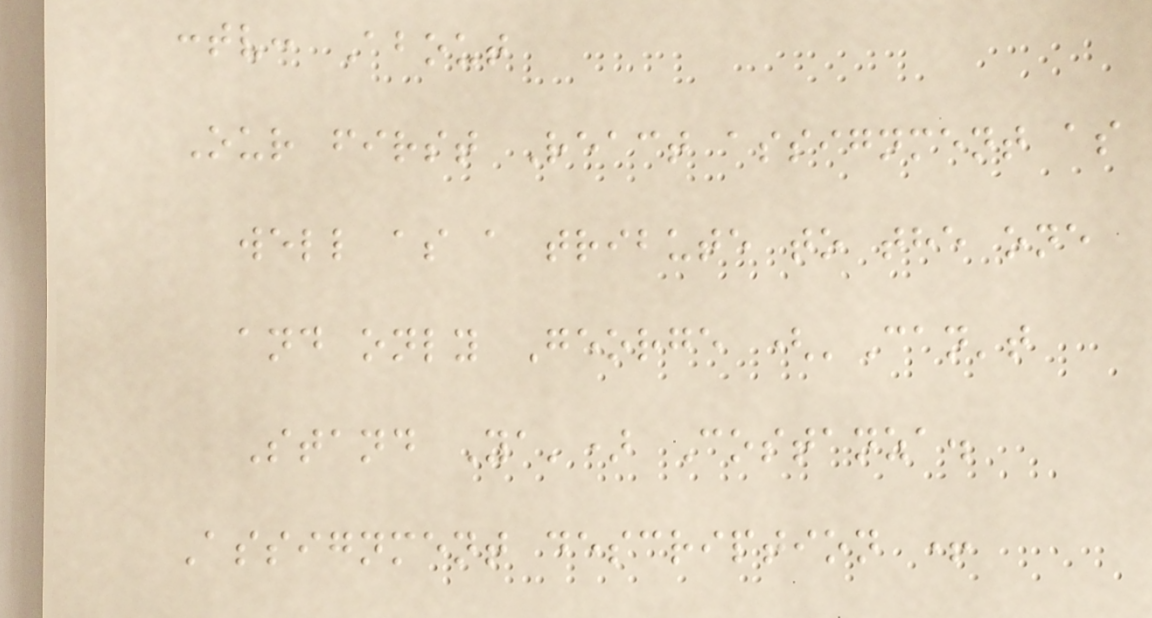:tv: About
Our first React assignment as
well as a tribute to the one
and only George ('Can't
Stand Ya') Costanza.
Assignment description +
